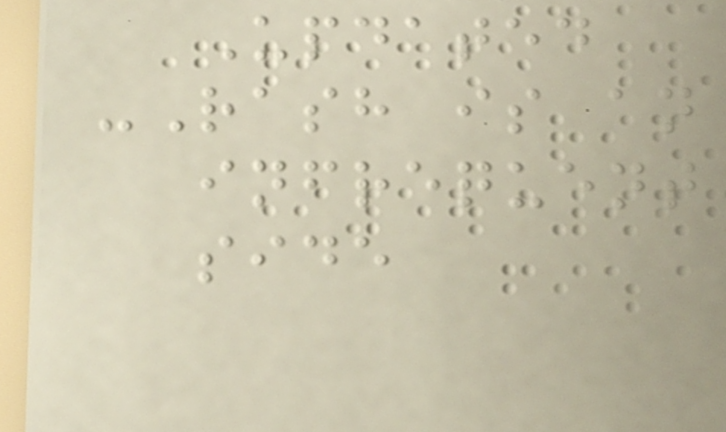Updated
-Rash is an
infrequent
side
